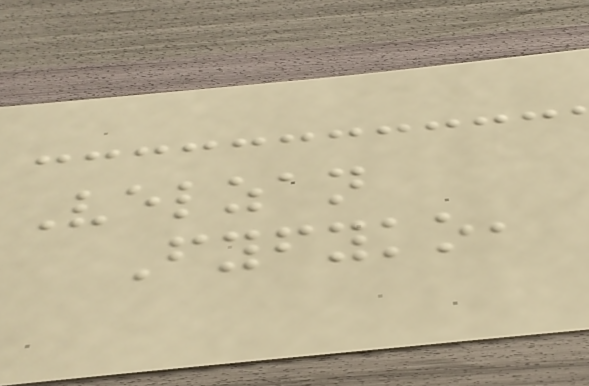Velzan
Fyfyko,
